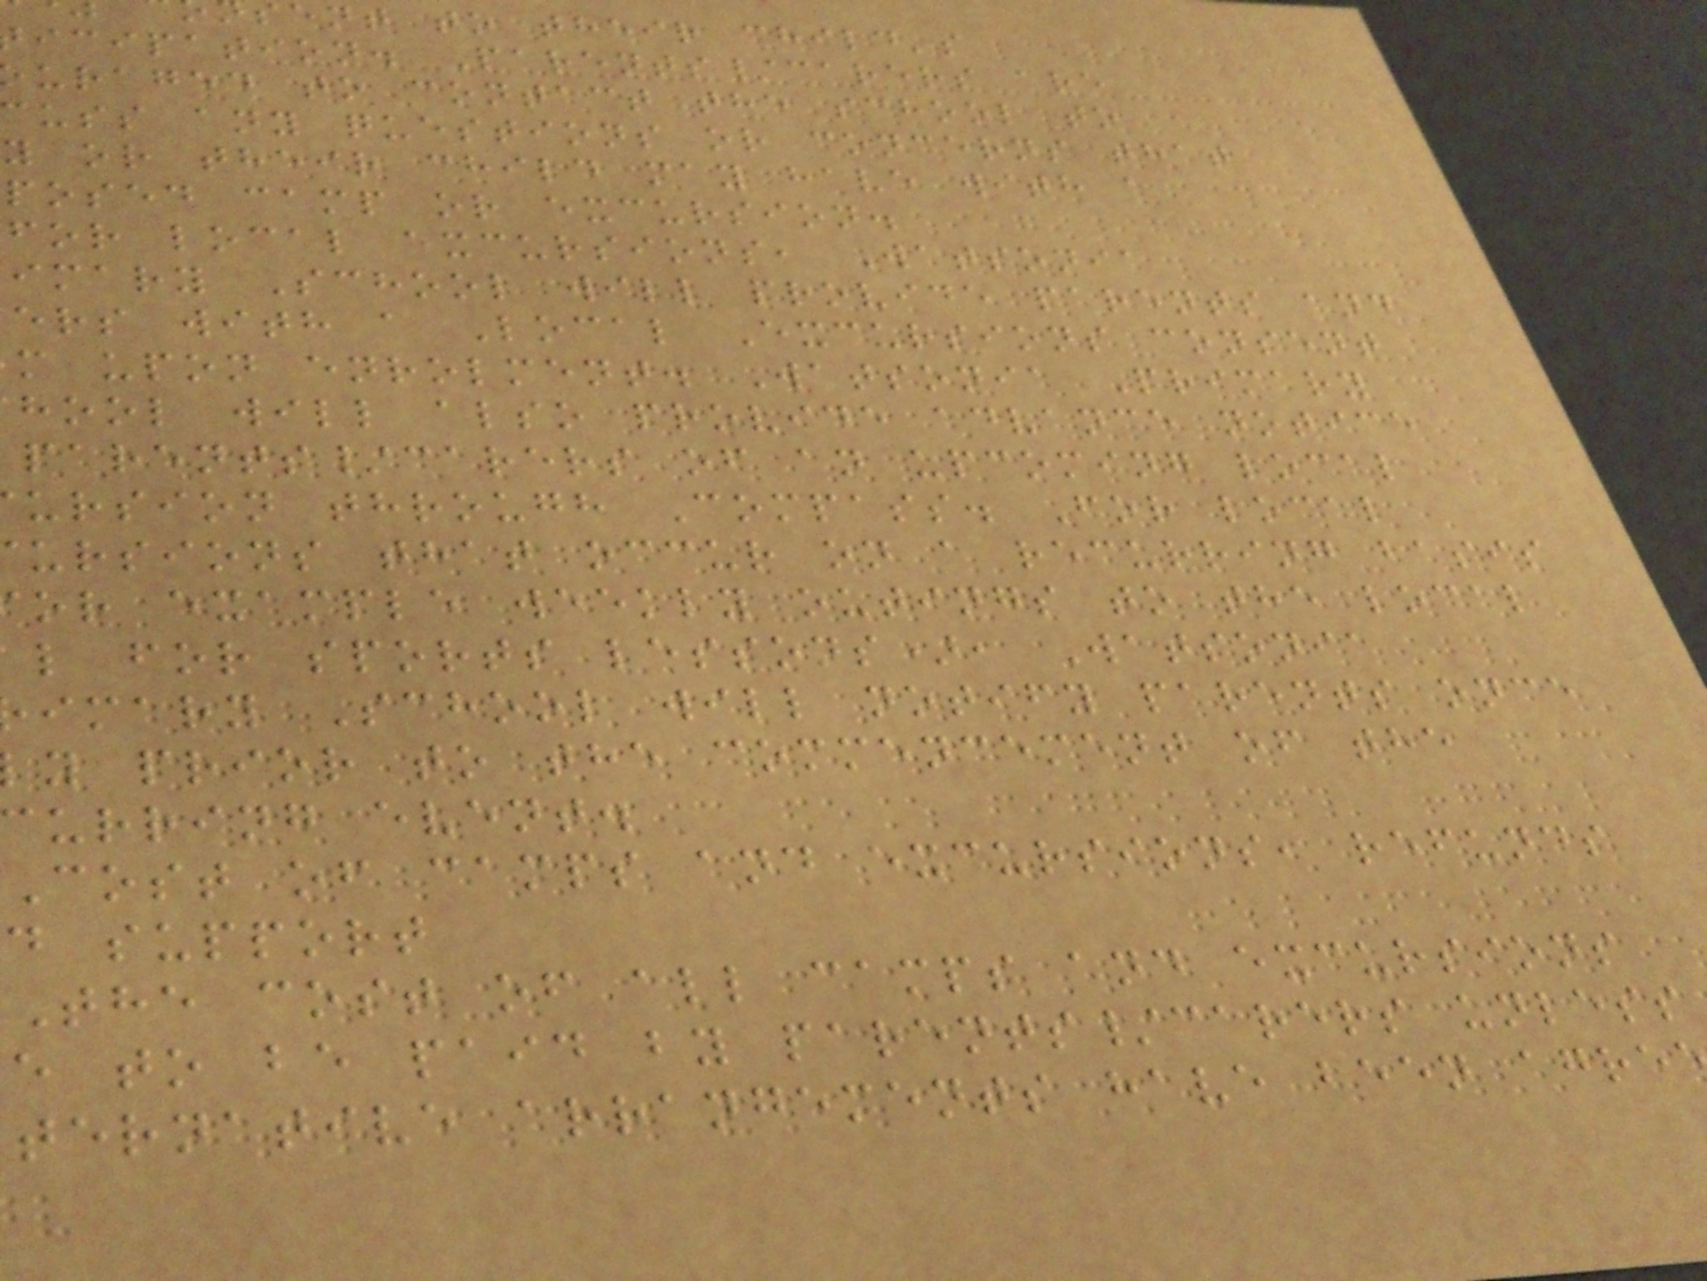ent to their child's
icipation. Parents/carers are
uraged to contact the school to
cuss any questions or concerns that
y or their child may have with a
posed camp or excursion.
for local excursions, Watsonia
imary School will provide parents and
ers with a Local Excursions consent
m upon enrolment. Watsonia Primary
hool will also provide advance notice
parents/carers of an upcoming local
ursion through Compass. For local
ursions that occur on a recurring basis
or example weekly outings to the local
l for sports lessons), Watsonia
imary School will notify parents once
y prior to the commencement of the
urring event.
Cost of camps and excursions, refunds
d support
The cost of all camps and excursions
e to be paid by parents/carers unless
ternative arrangements have been agre
